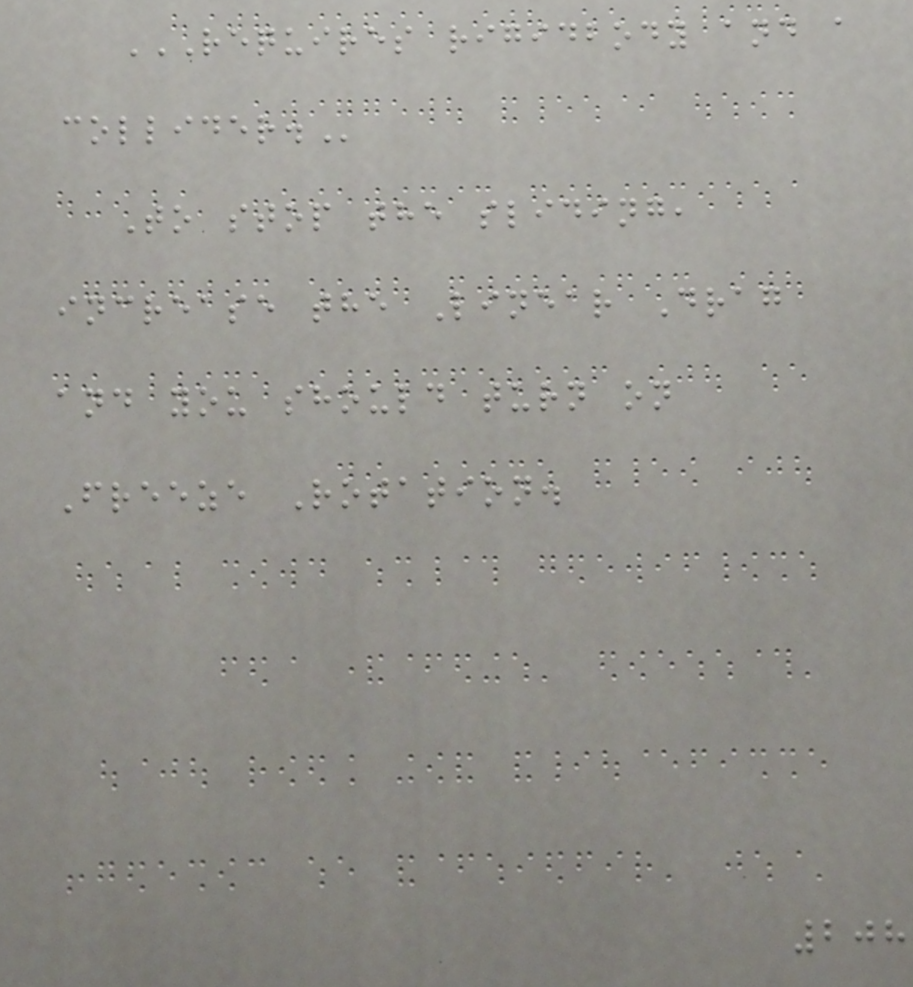REQUIRES RIGIDBODY AND A
COLLIDER.
To stop the sliding,
increase the Linear Drag
and you should turn on
Freeze Rotation.
208
